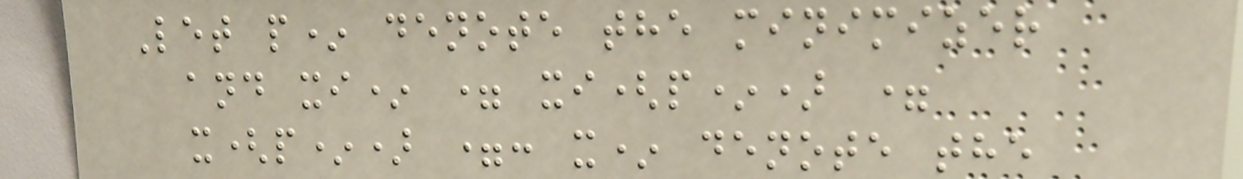Let p* denote the minimizer
and xi* = xi(p*) =
x(p*) =: x* denote the
